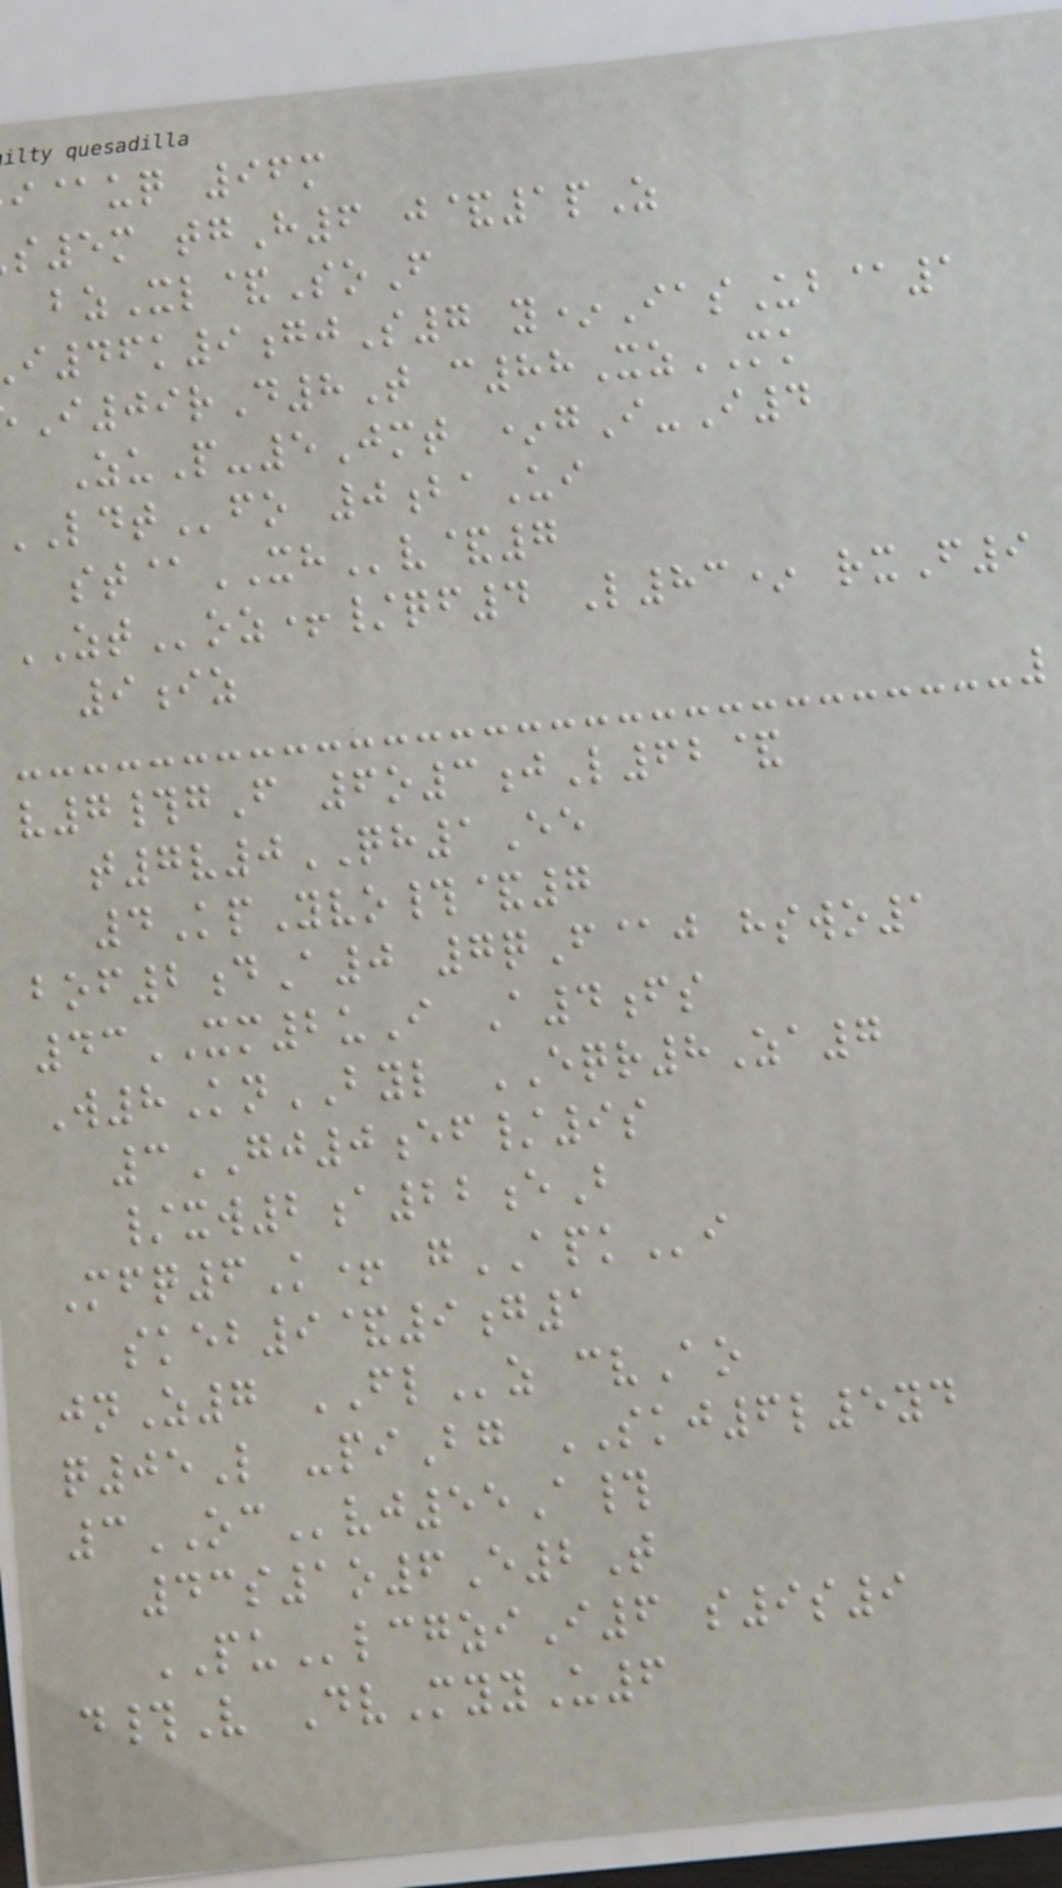i@uq 96m
s5m tgH6 j&1pZ
bzXl&SoF
46k9gjS7 y*IasUb@1
I09rD8T c88XzMK
ZuP-5Jmt *gI-I4
LDTfo 0baUi
st@XHv&7
ZToz+/qf4 L83* rxF9
9iz
v7#gF 6o3jL62&
t7v0QH1Ee
4KpYvo#&7
bof2dA0 7qF@j hswo1
43XM2uI A4fs
W8KnBYL EQR8Za7
3GJ0ef/9s
/xw2a22eB
Mfq6K+ gAPKi
skeb9&9g1
jnZ7 FLz cvAo
q05L -piBg SKJ6l5yd
3OCvj55A#
43s1o6E2T
PUlcgziI6 s9s9
d#V DvMyyU6
